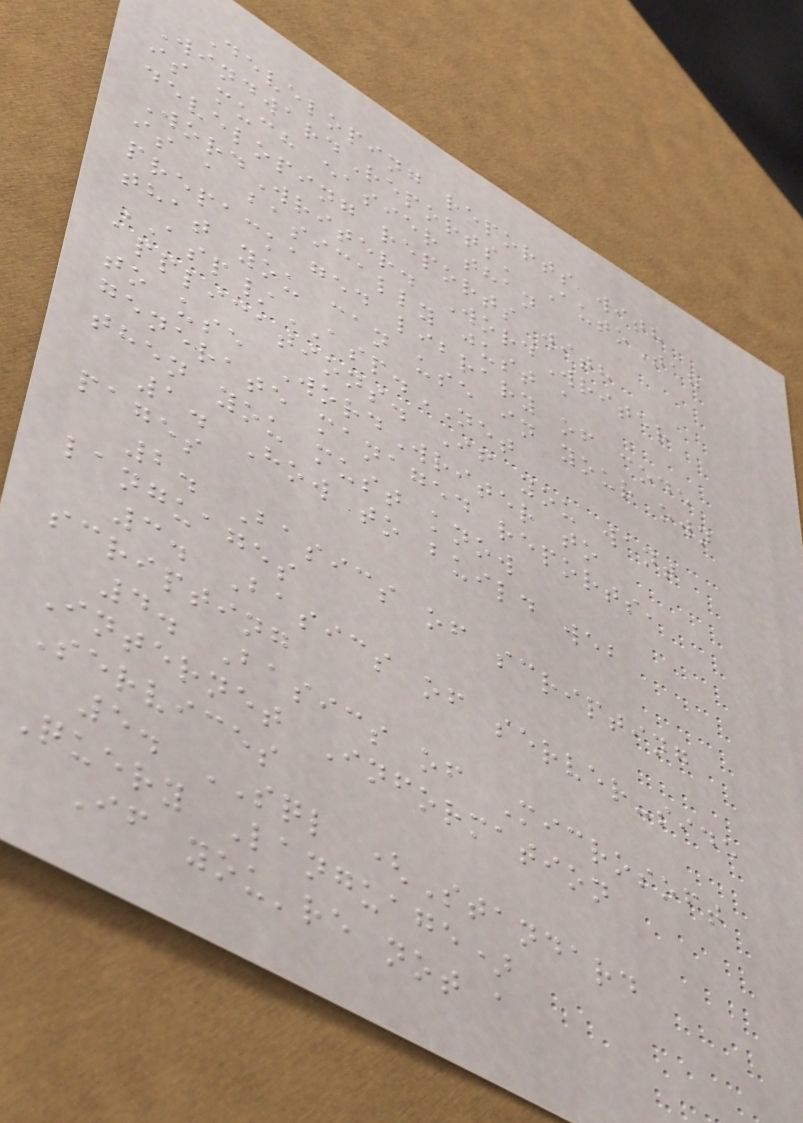Developing reports with
WindwardReports' AutoTag
is much easier than
developing reports with
WordWriter. WordWriter
is a basically just a
prepackaged library of code
that you can use in your own
ASP/ASP.NET
applications. If you want
to use WordWriter to
generate managed reports,
then you must know
1. How to build web
pages
2. Basics of scripting
languages
3. Basics of server-side
scripting
4. Basics of Microsoft
Internet Information
Services
5. SQL (Standard
Query Language)
If you're not a
